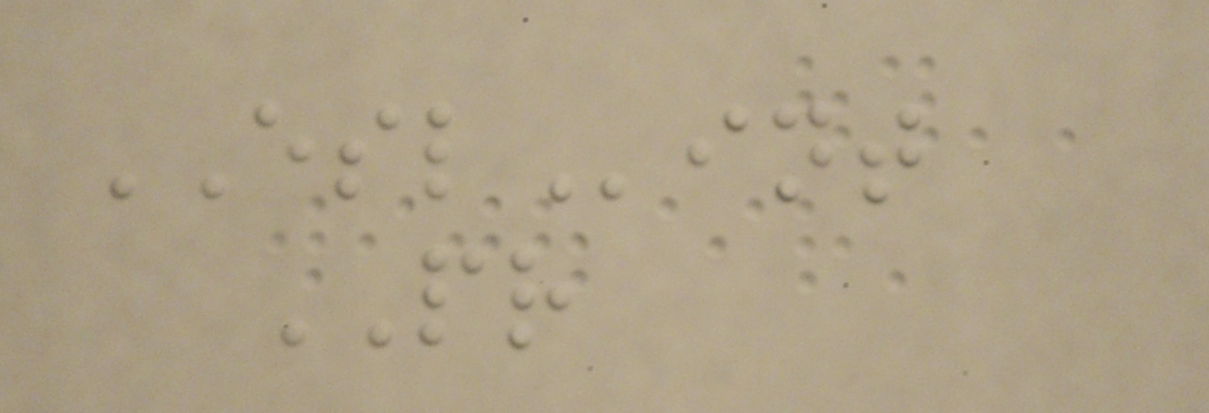ESLint
PR
